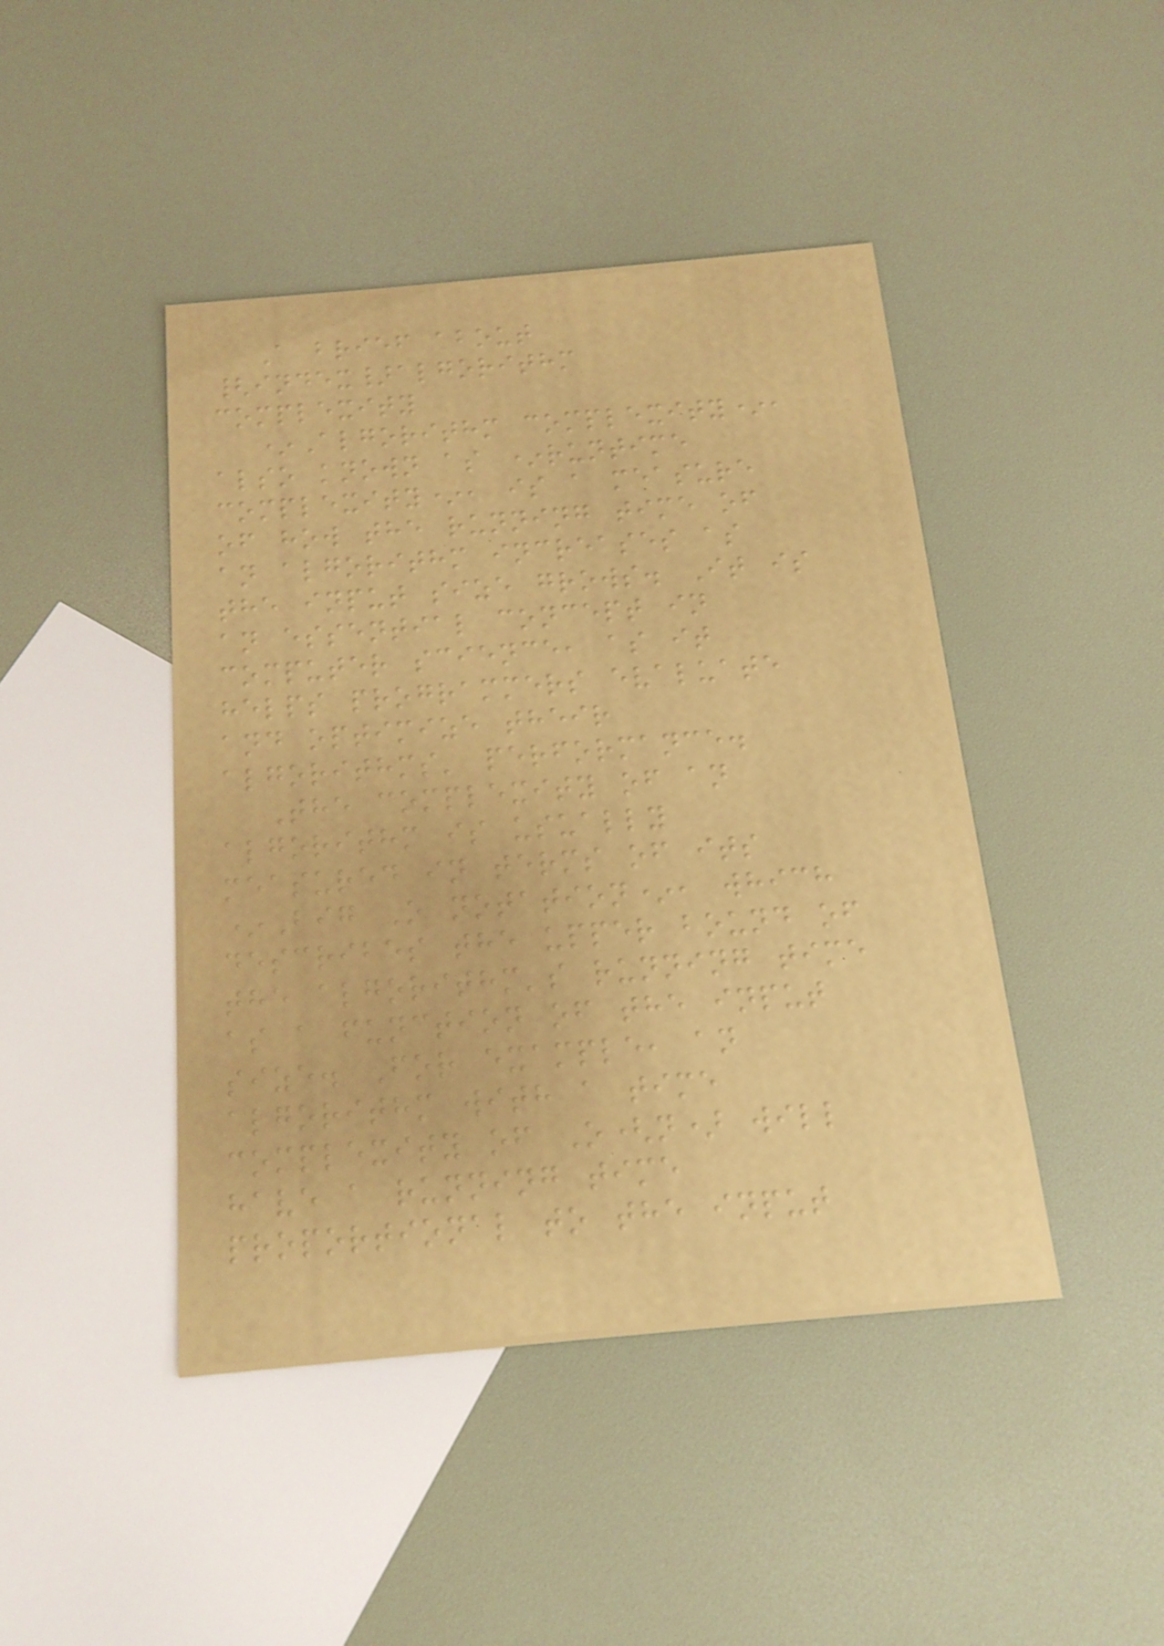A brief about
{index}algorithm
complexity
*Algorithm complexity*,
also known as *runtime
complexity*, is a measure
of how the running time of
an algorithm increases as
the input size grows. It is
an essential concept in
computer science, as it
helps programmers evaluate
and optimize their
algorithms' performance.
The complexity of an
algorithm is usually
measured in terms of its
*Big O notation*, which
describes the upper bound of
the algorithm's running time
as a function of the input
size. For example, an
algorithm with a time
complexity of O(n) will
have a running time
proportional to the input
